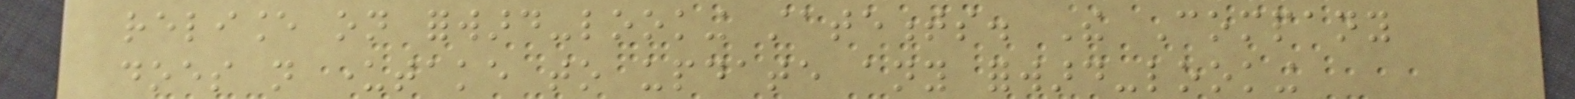reliance on forward-looking statements. The Company
does not undertake to update any forward-looking
